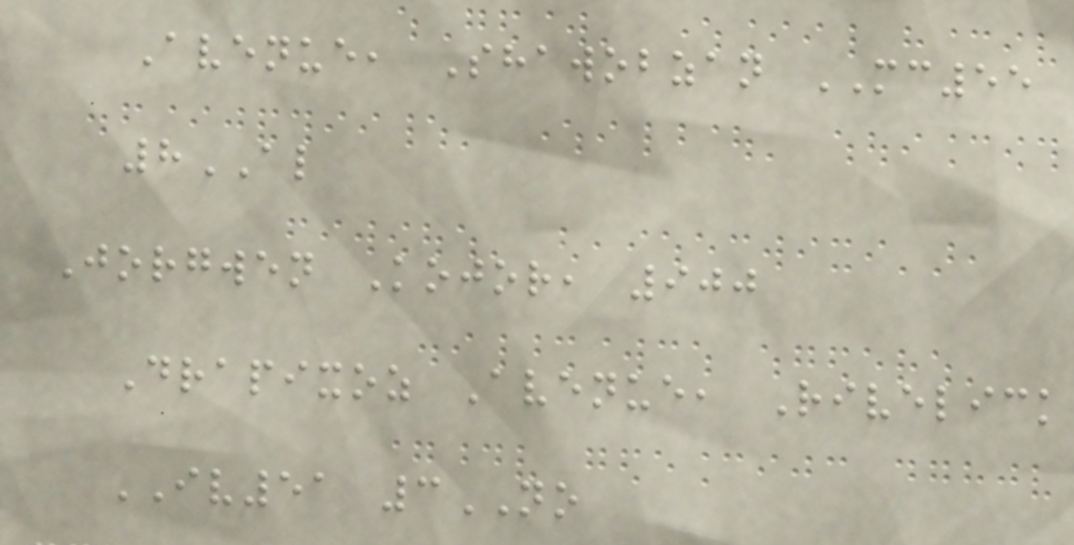Avenue, Shawobzan MC55
8AL
Jorgwen Kojor, 900
Drapixoz Avenue, Rivelick
IV51 3NO
